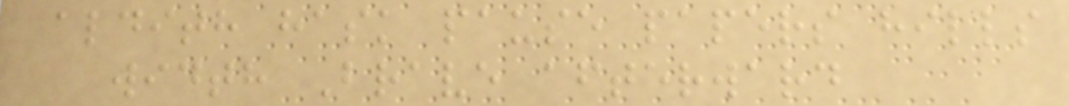aldith hask pause papers hills
width Brave afterward
